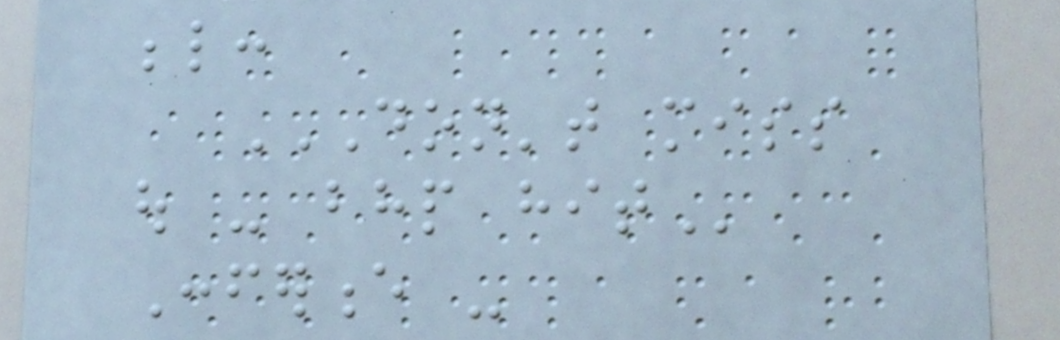below:
DON'T MISS
OUT - BHP HIT
Conference -
